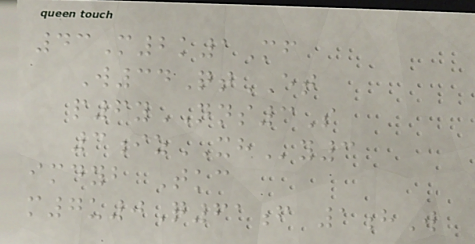43M2k1Mf
W34QtET
p6yNNS3S
3izXHy3
imdyb Tkc
m7u0Q61f 1hW
